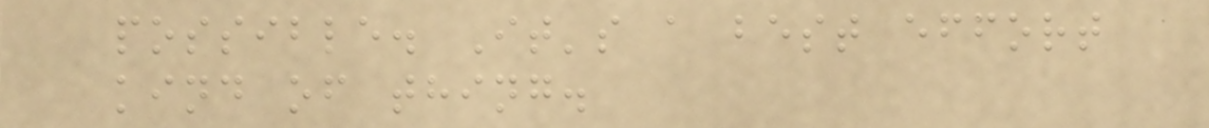possible. It's a best effort
kind of thing.
